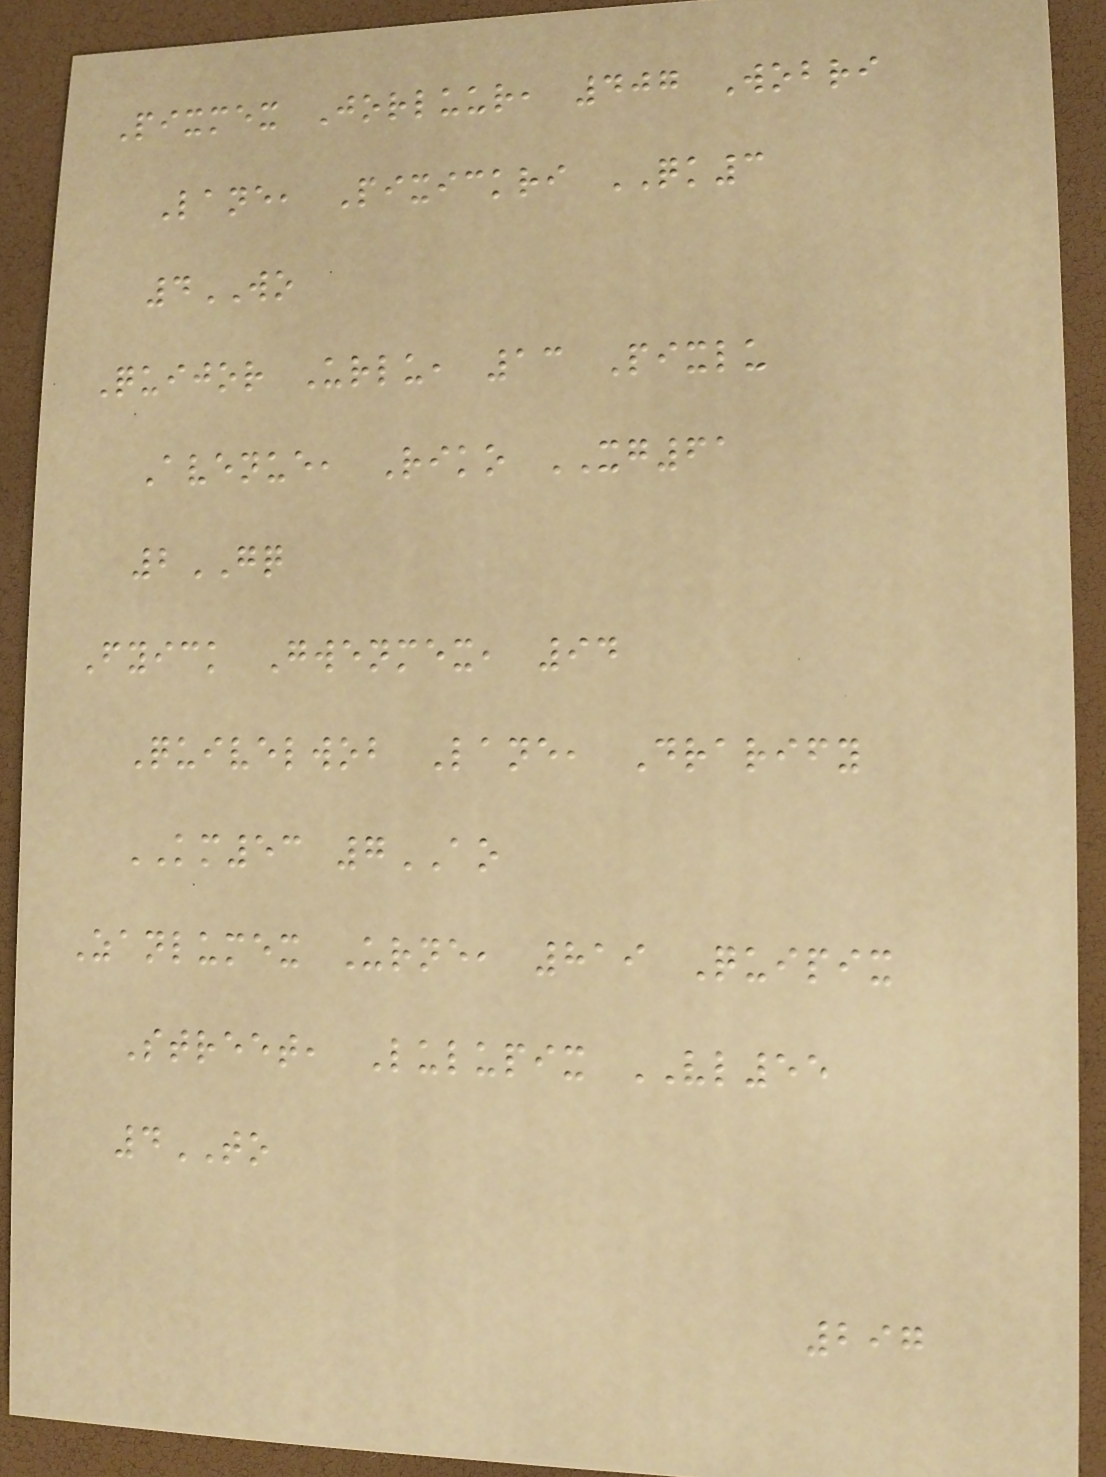Pixmex Jorluur, 407 Wobri
Lane, Pixickri QK3
4WO
Quijor Urlu, 13 Pixlu
Avenue, Riko XG61
2GQ
Fyick Gwenmex, 94
Quivelwob Lane, Drarify
KM53 7AO
Zanlumex Urne, 819 Quipix
Street, Lulupix VL55
4TO
297
